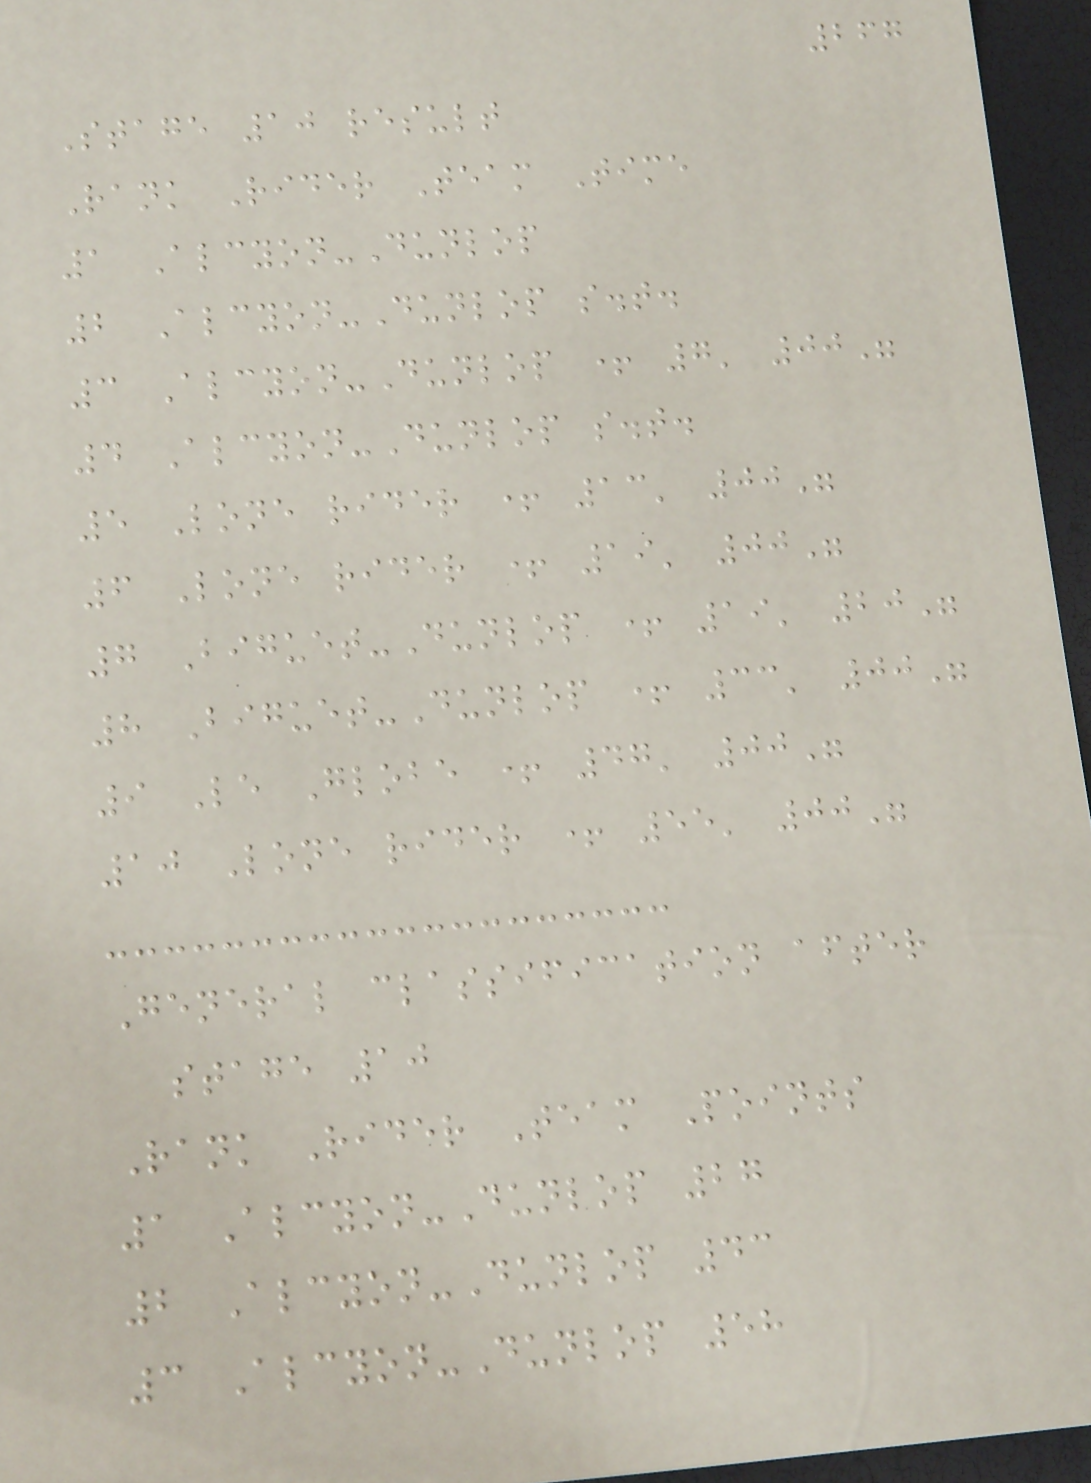267
Stage 10 result
Rank Rider Team Time
1 Alcyon-Dunlop
2 Alcyon-Dunlop s.t.
3 Alcyon-Dunlop + 7' 00"
4 Alcyon-Dunlop s.t.
5 Lone rider + 13' 00"
6 Lone rider + 19' 00"
7 Biguet-Dunlop + 19' 20"
8 Biguet-Dunlop + 33' 00"
9 Le Globe + 47' 00"
10 Lone rider + 55' 00"
General classification after
stage 10
Rank Rider Team Points
1 Alcyon-Dunlop 27
2 Alcyon-Dunlop 43
3 Alcyon-Dunlop 58
